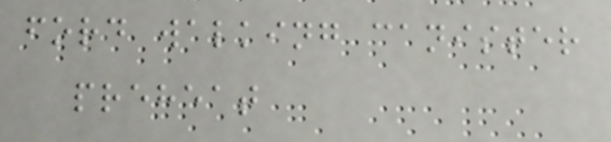ford walking canister
preheat
